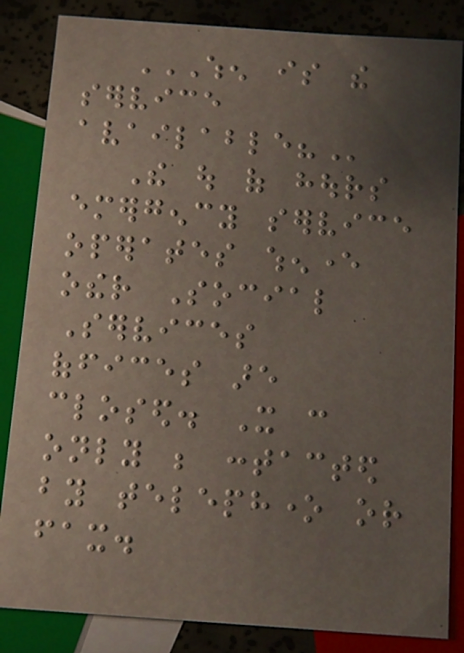WHEN IS THE
SERVICE
AVAILABLE?
The out of hours
emergency service
operates whenever
other Social
Services
offices are
closed. It can
only be contacted
by telephone or
fax.
